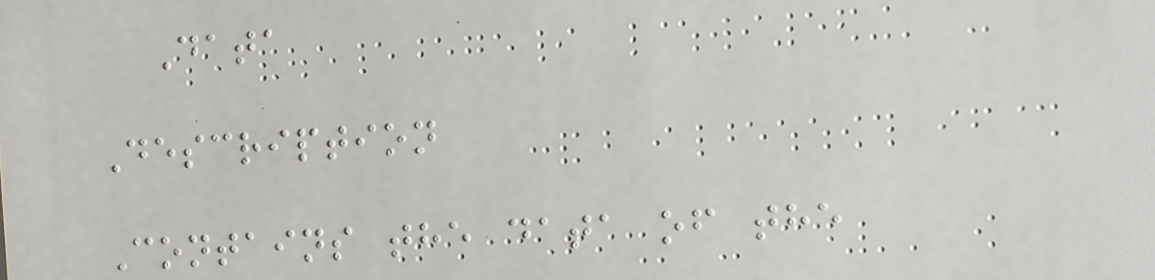Data
Description
Contains the data of the
